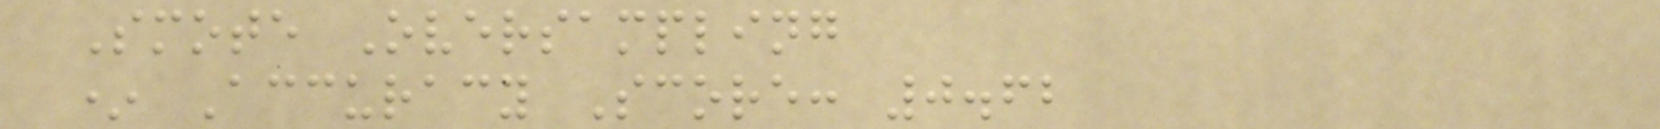Smote Oversampling
* Accuracy Score: 0.62
